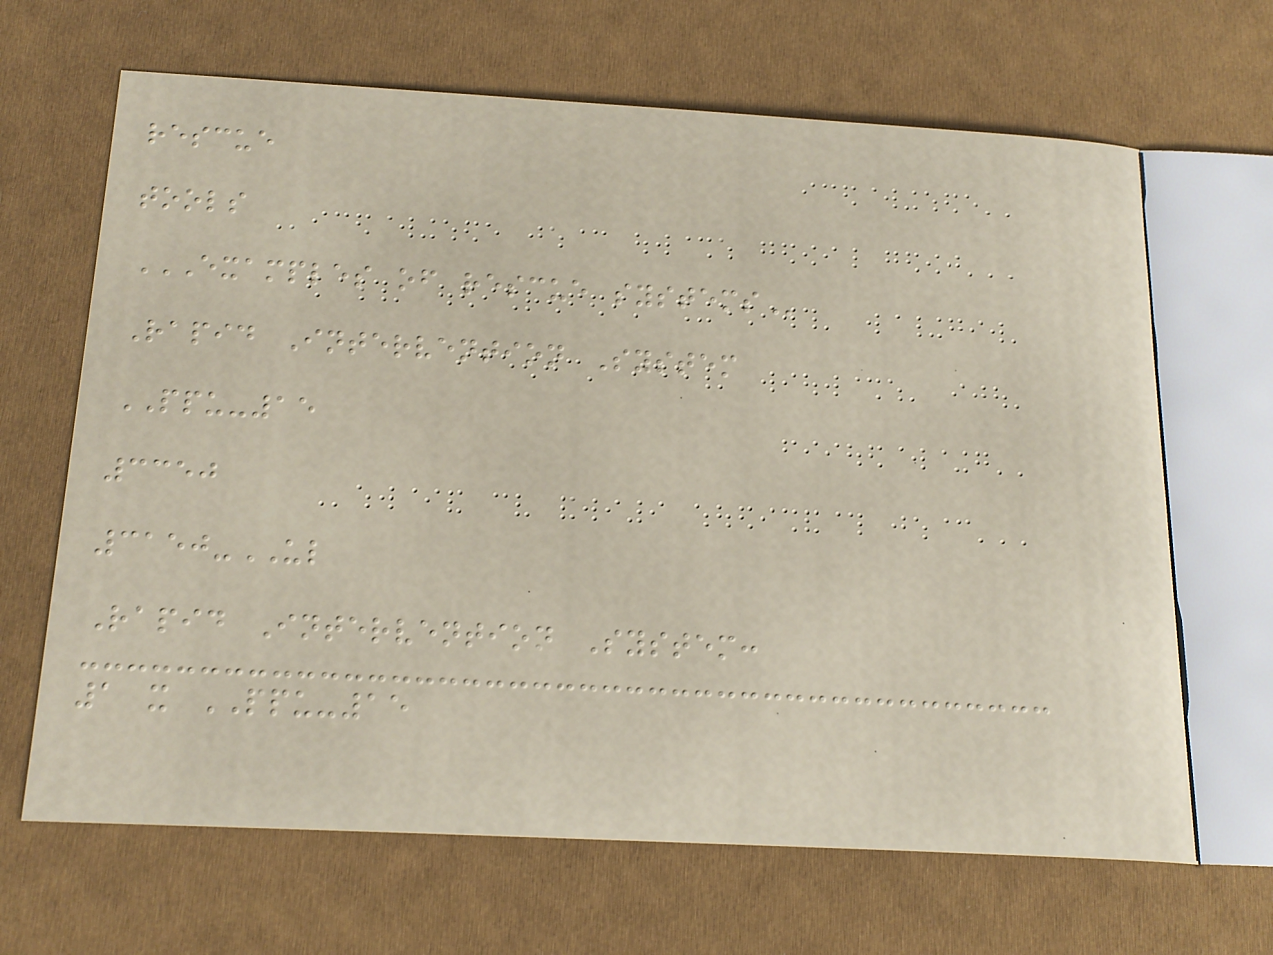rescue
tools
EXAMPLES OF RESCUE SYSTEMS
Rapid Intervention System
PPU-15
3350
3150-UL
Rapid Intervention System:
1 x PPU-15
